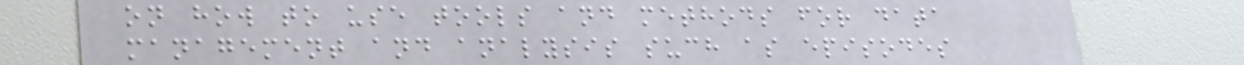on how to use tools and methods for data
management and analysis such as episodes
